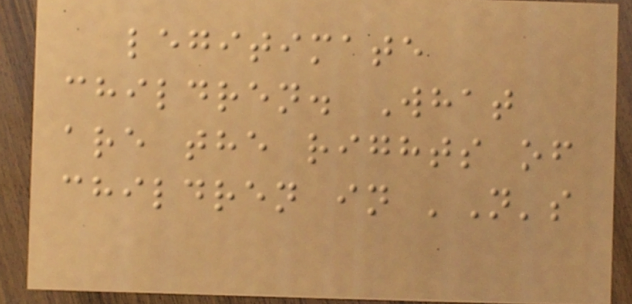legitimate
children. What
are the rights of
children in 'N's
